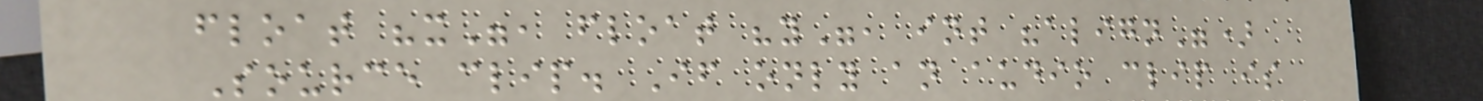float "x", float "y", int "align")
Source clip. If only an audio clip is
